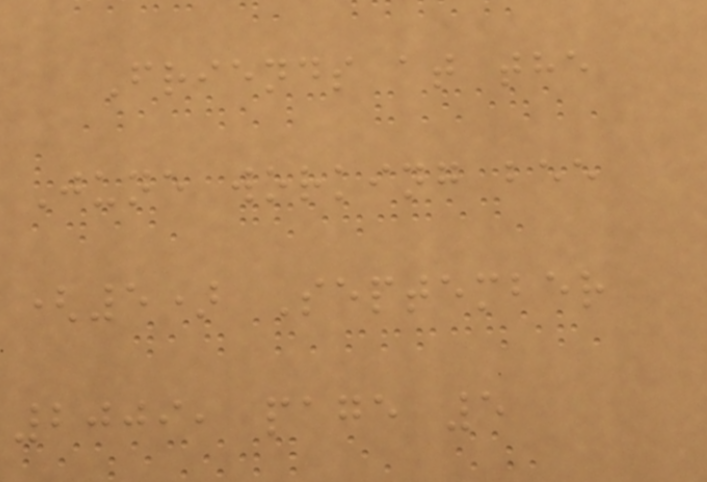Friends at the
June working bee
(5) September
2009, page 5
